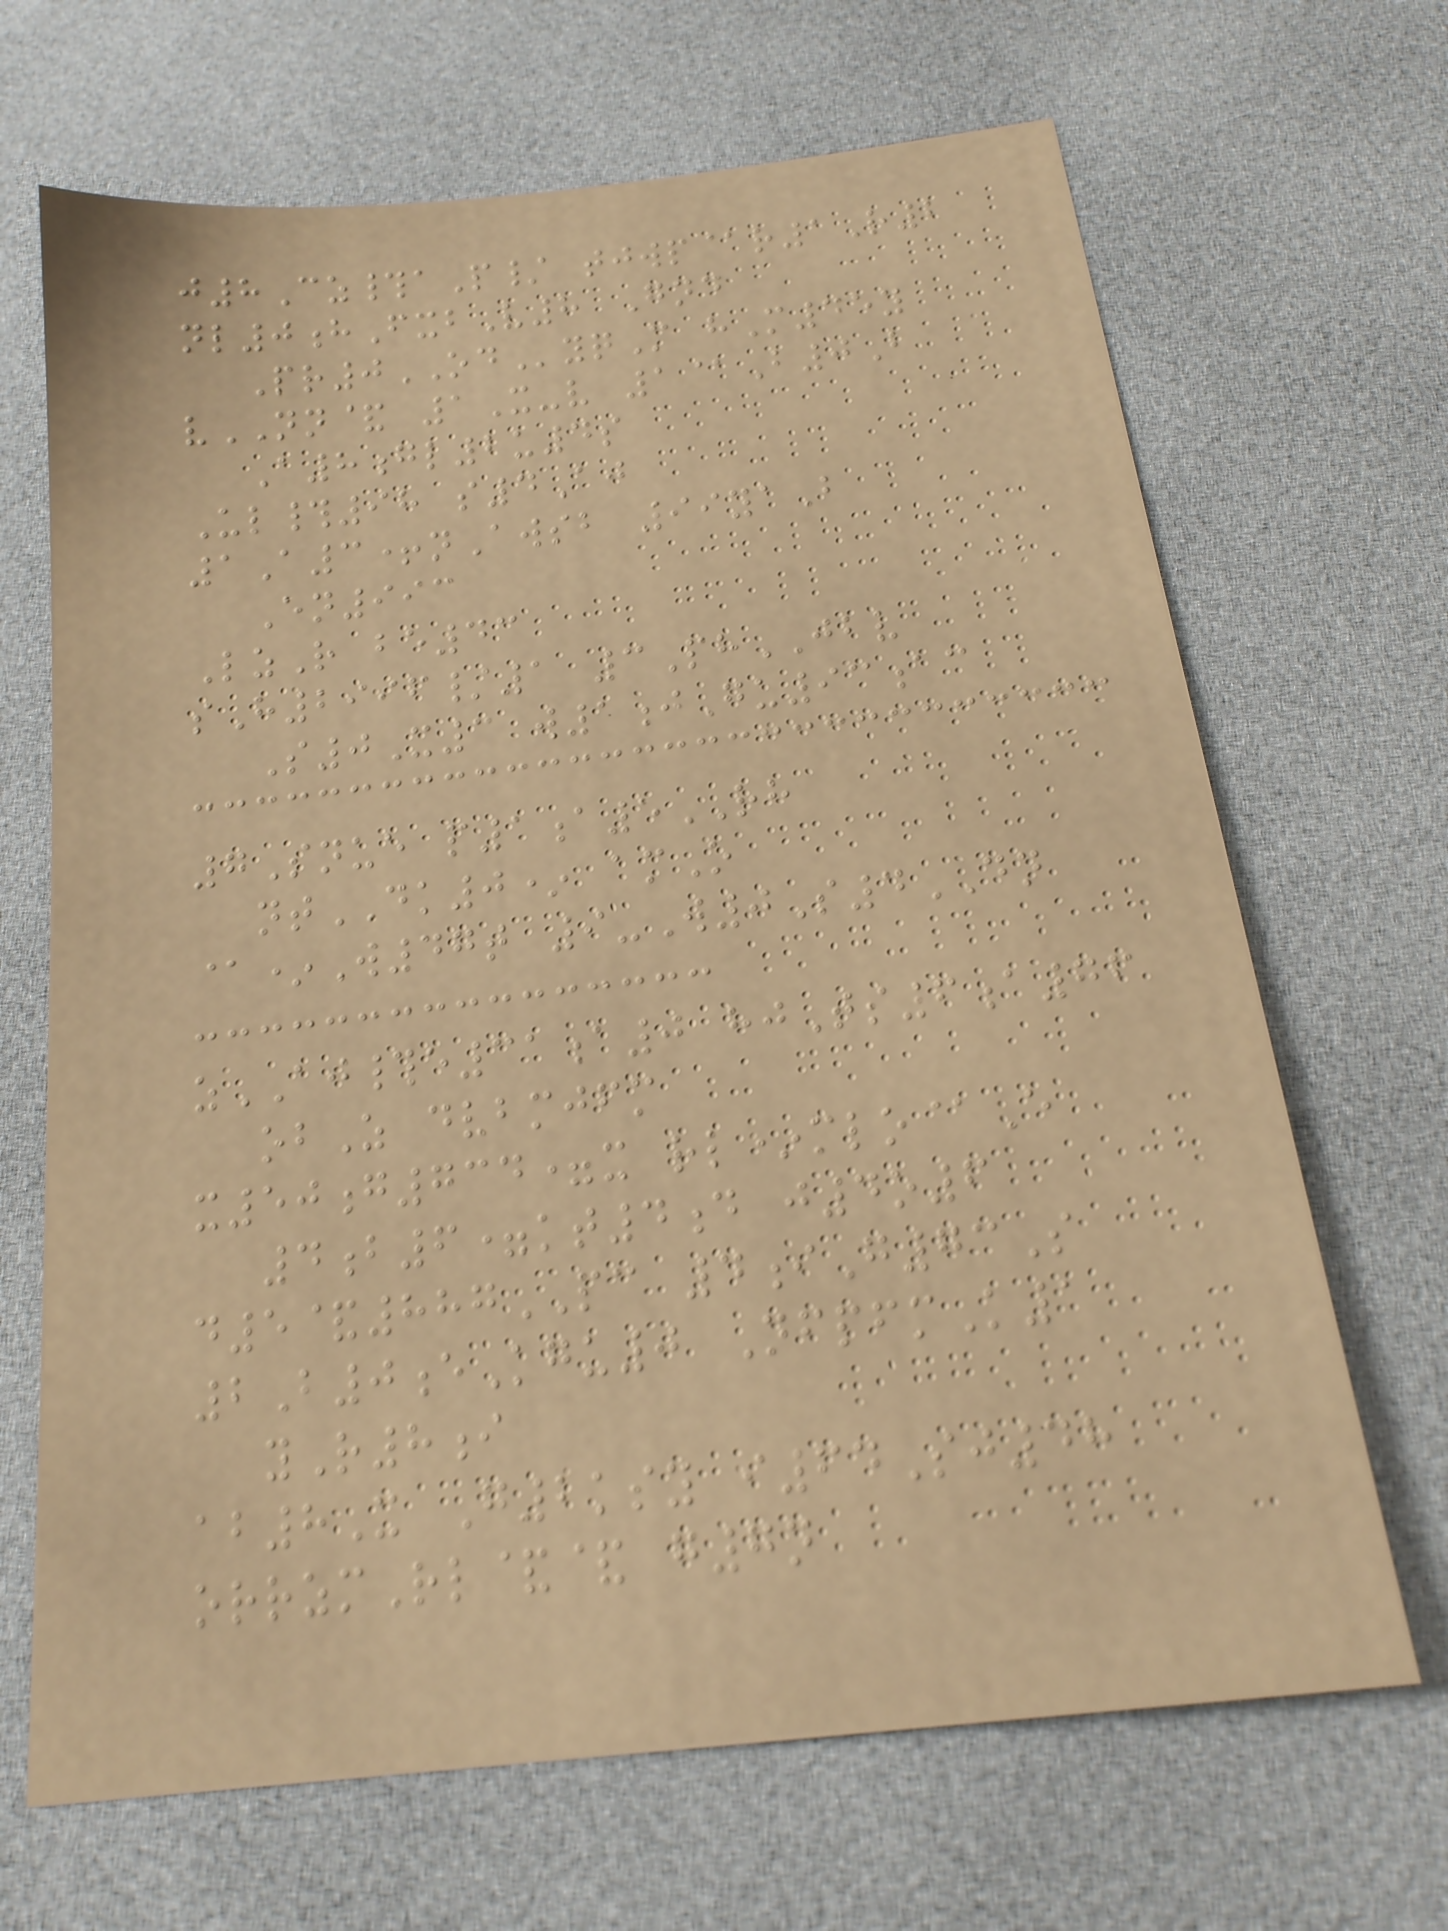j8Cz#aP/ tjwp@r1R2
nl0hFxbV8 Gnd
Pr0ODyqM hM45y
vNN& 1X-v 1@B0B
A8gl2u4s
Ul#98 s4Aj
1A3+nAwsb 99yaB
En993
LzR be43
sH2996/1 3PhJBV
S0X3 w1jGu93ac
7Snue p1a5RH
ntDK0* amO
@*W47t 9-W0S4DN
zAJ#e31a0 hjTs6a76
obZ dvbmjfm
x50g734=x rl*mlo@E
4b6=kt4d j4o6
d5&887PC 4iG73S
2B0eKgu0 NfpfmK1
yR8i
ab8X G2ksy i64Sj48
orrzmRl&& g7n
